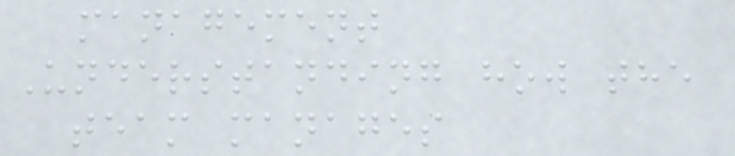management
Understanding how the
team manages
